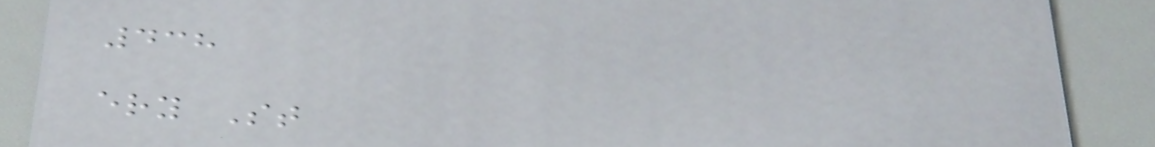438
ery St
